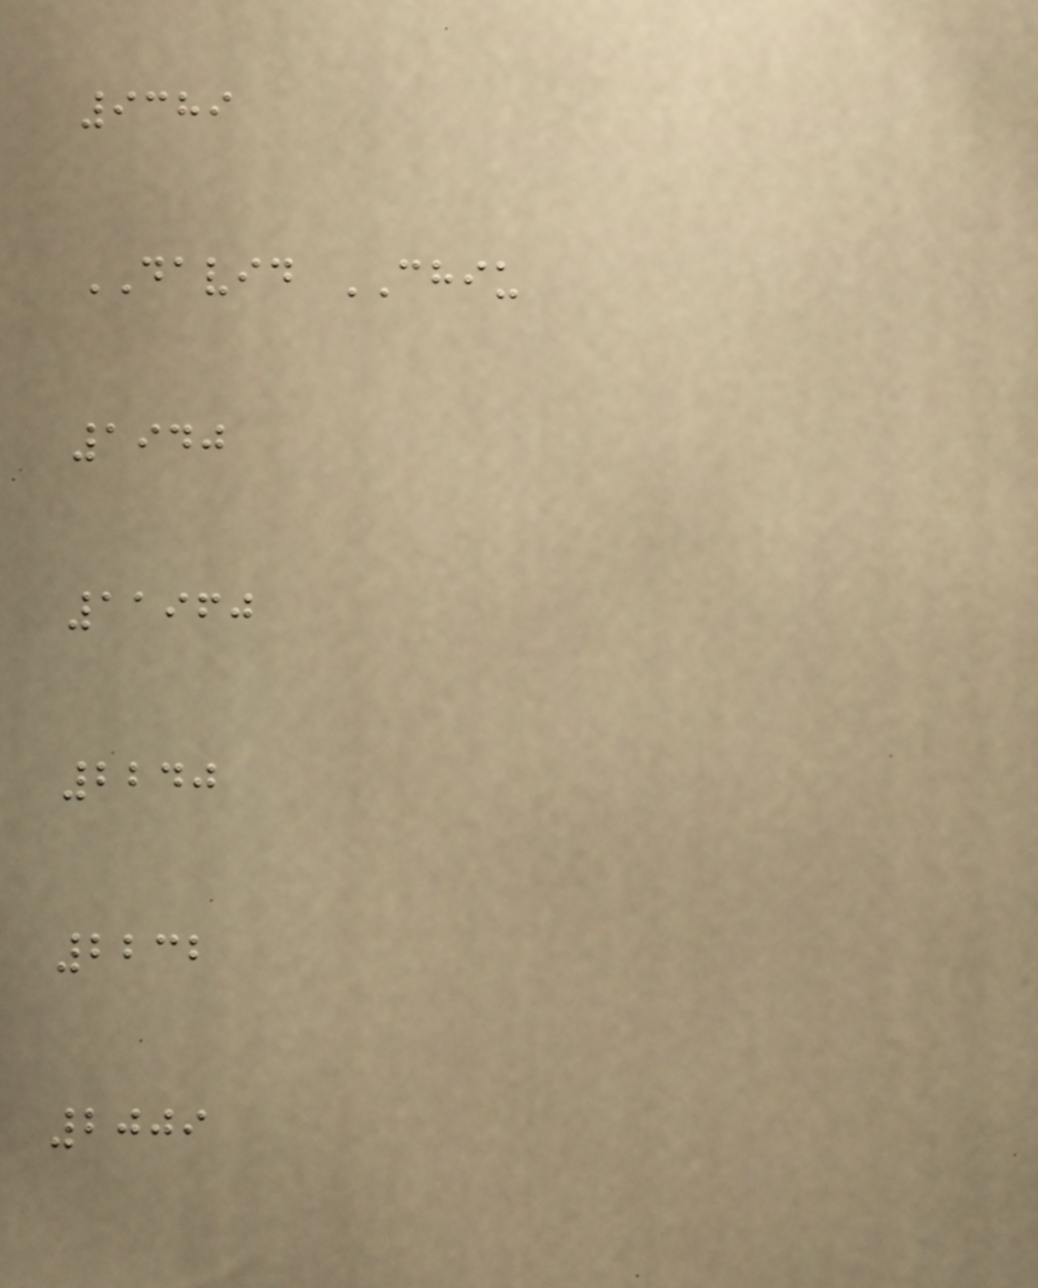9389
DAVID CHIU
1940
11960
2240
2232
2009
